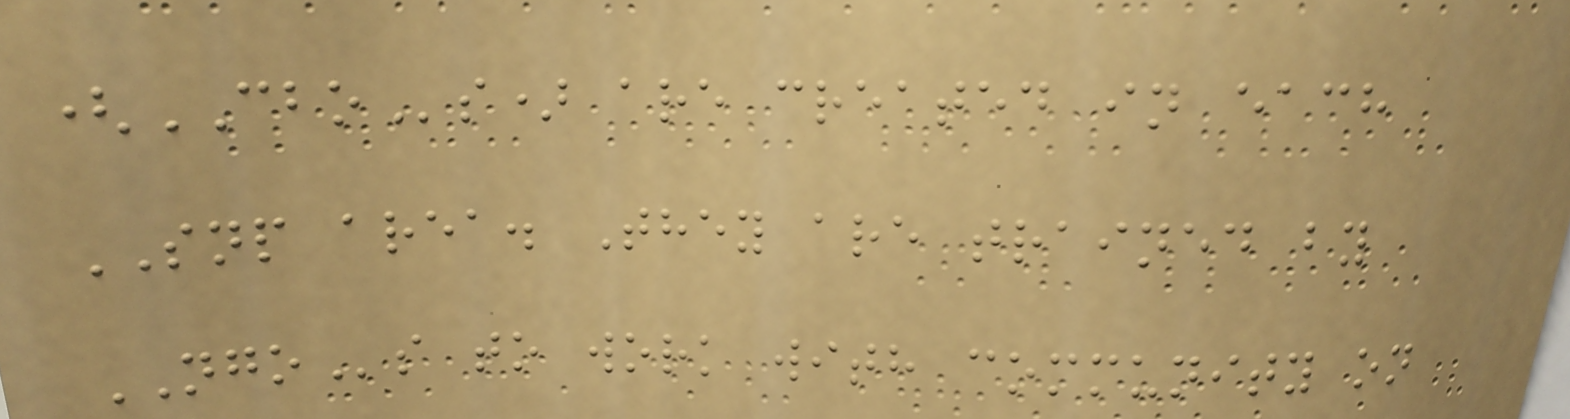(CBOs) are created in each
SNP area. They are trained by
NGOs to work with community on
